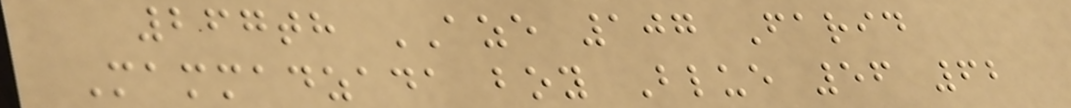267th AZE 107 Farid
Mammadzada boy Blue 56 62
